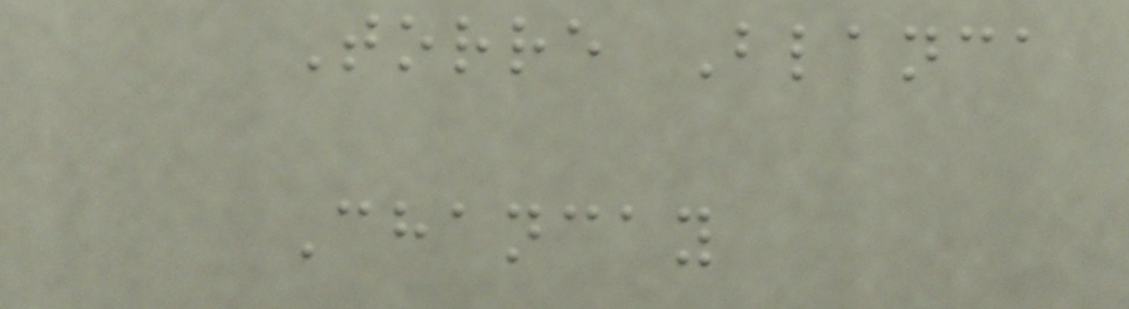Torre Blanca
Chancay
